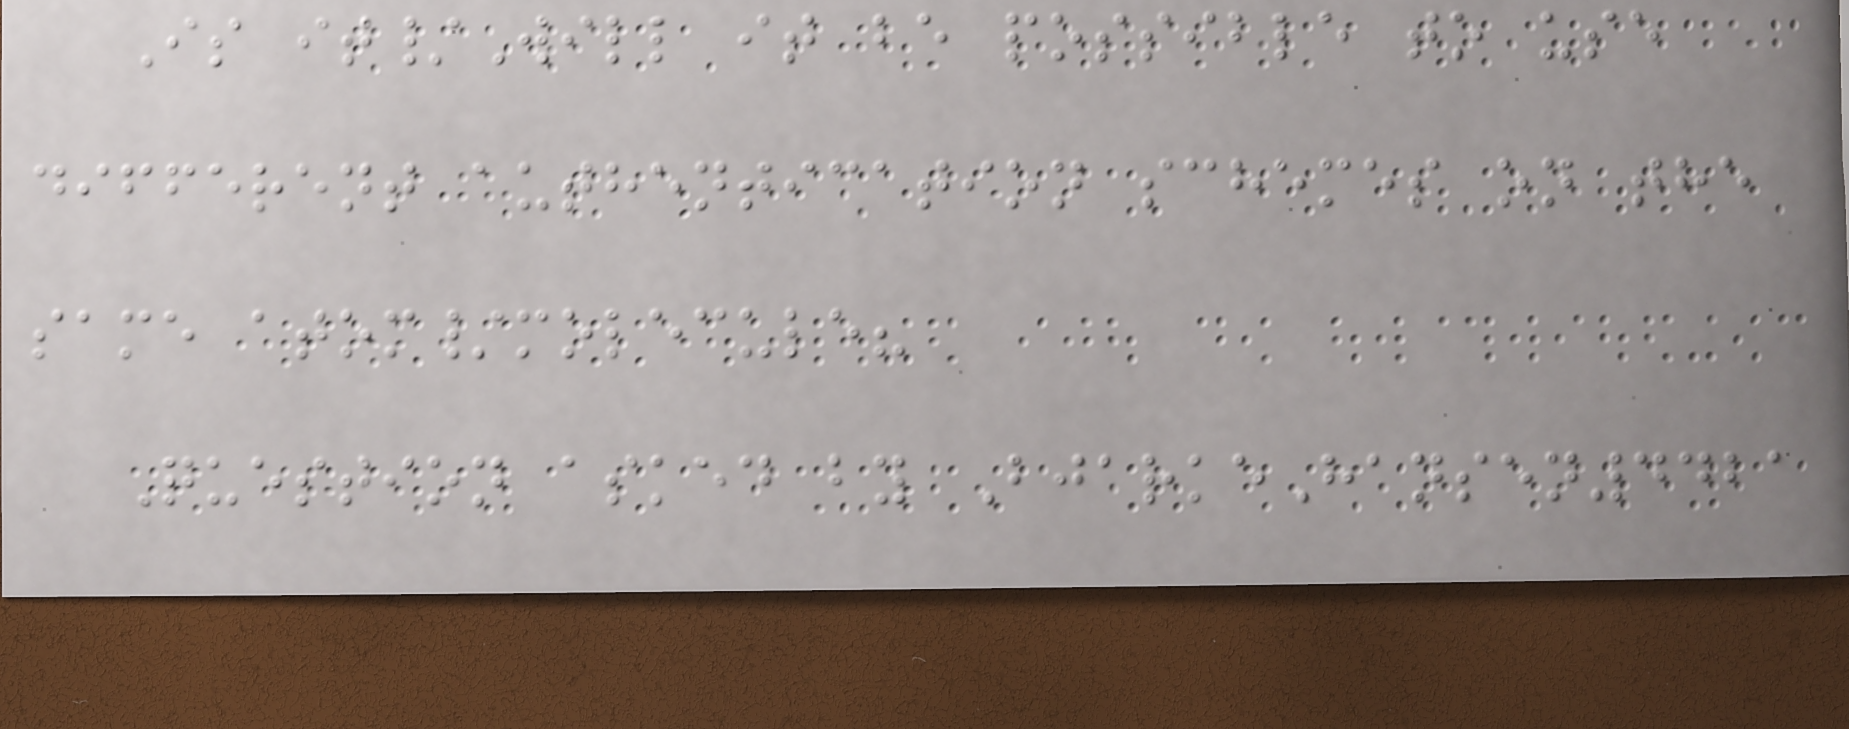Is it/Will it be possible to use
different authentication schemes on the
same atom/molecule?
Question asked by BjarkeHansen4421
